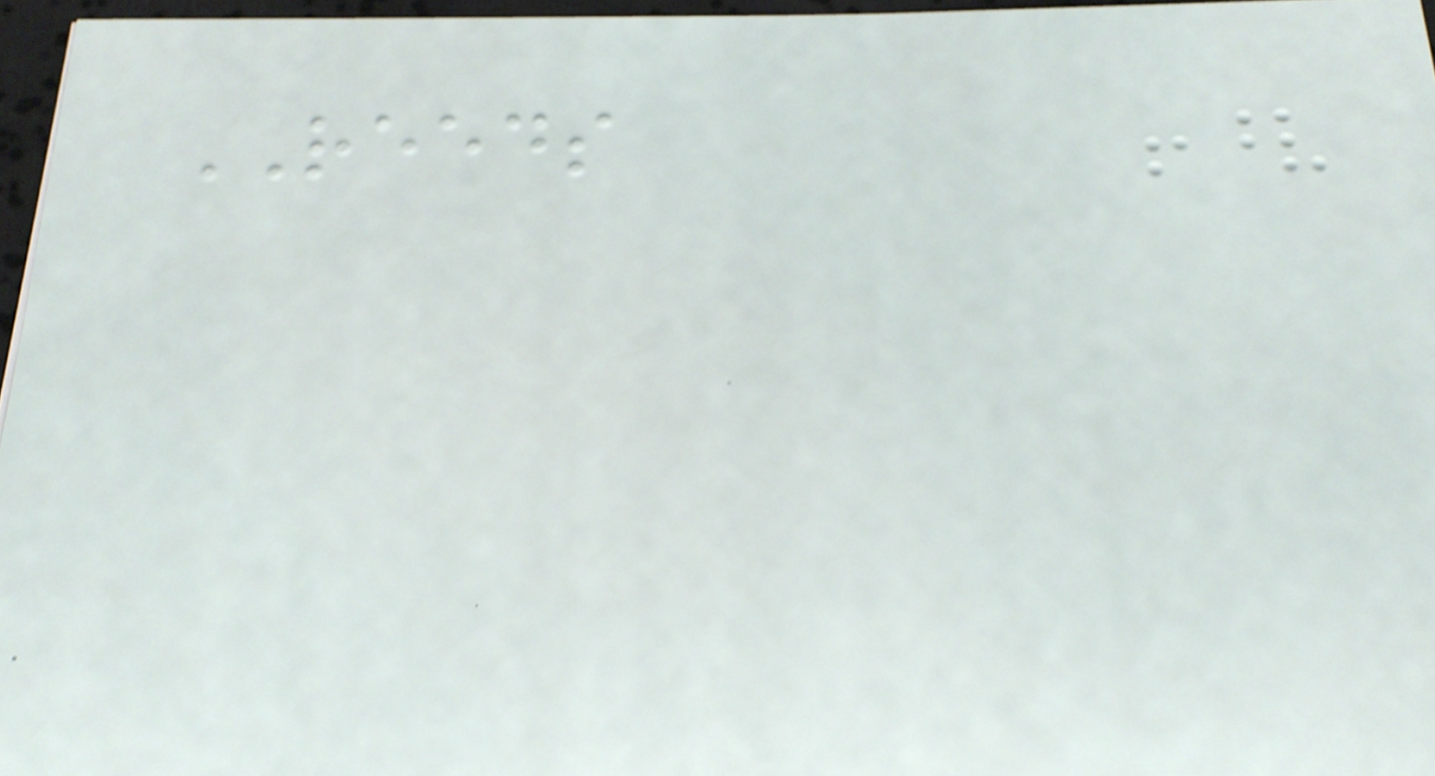REEDS
